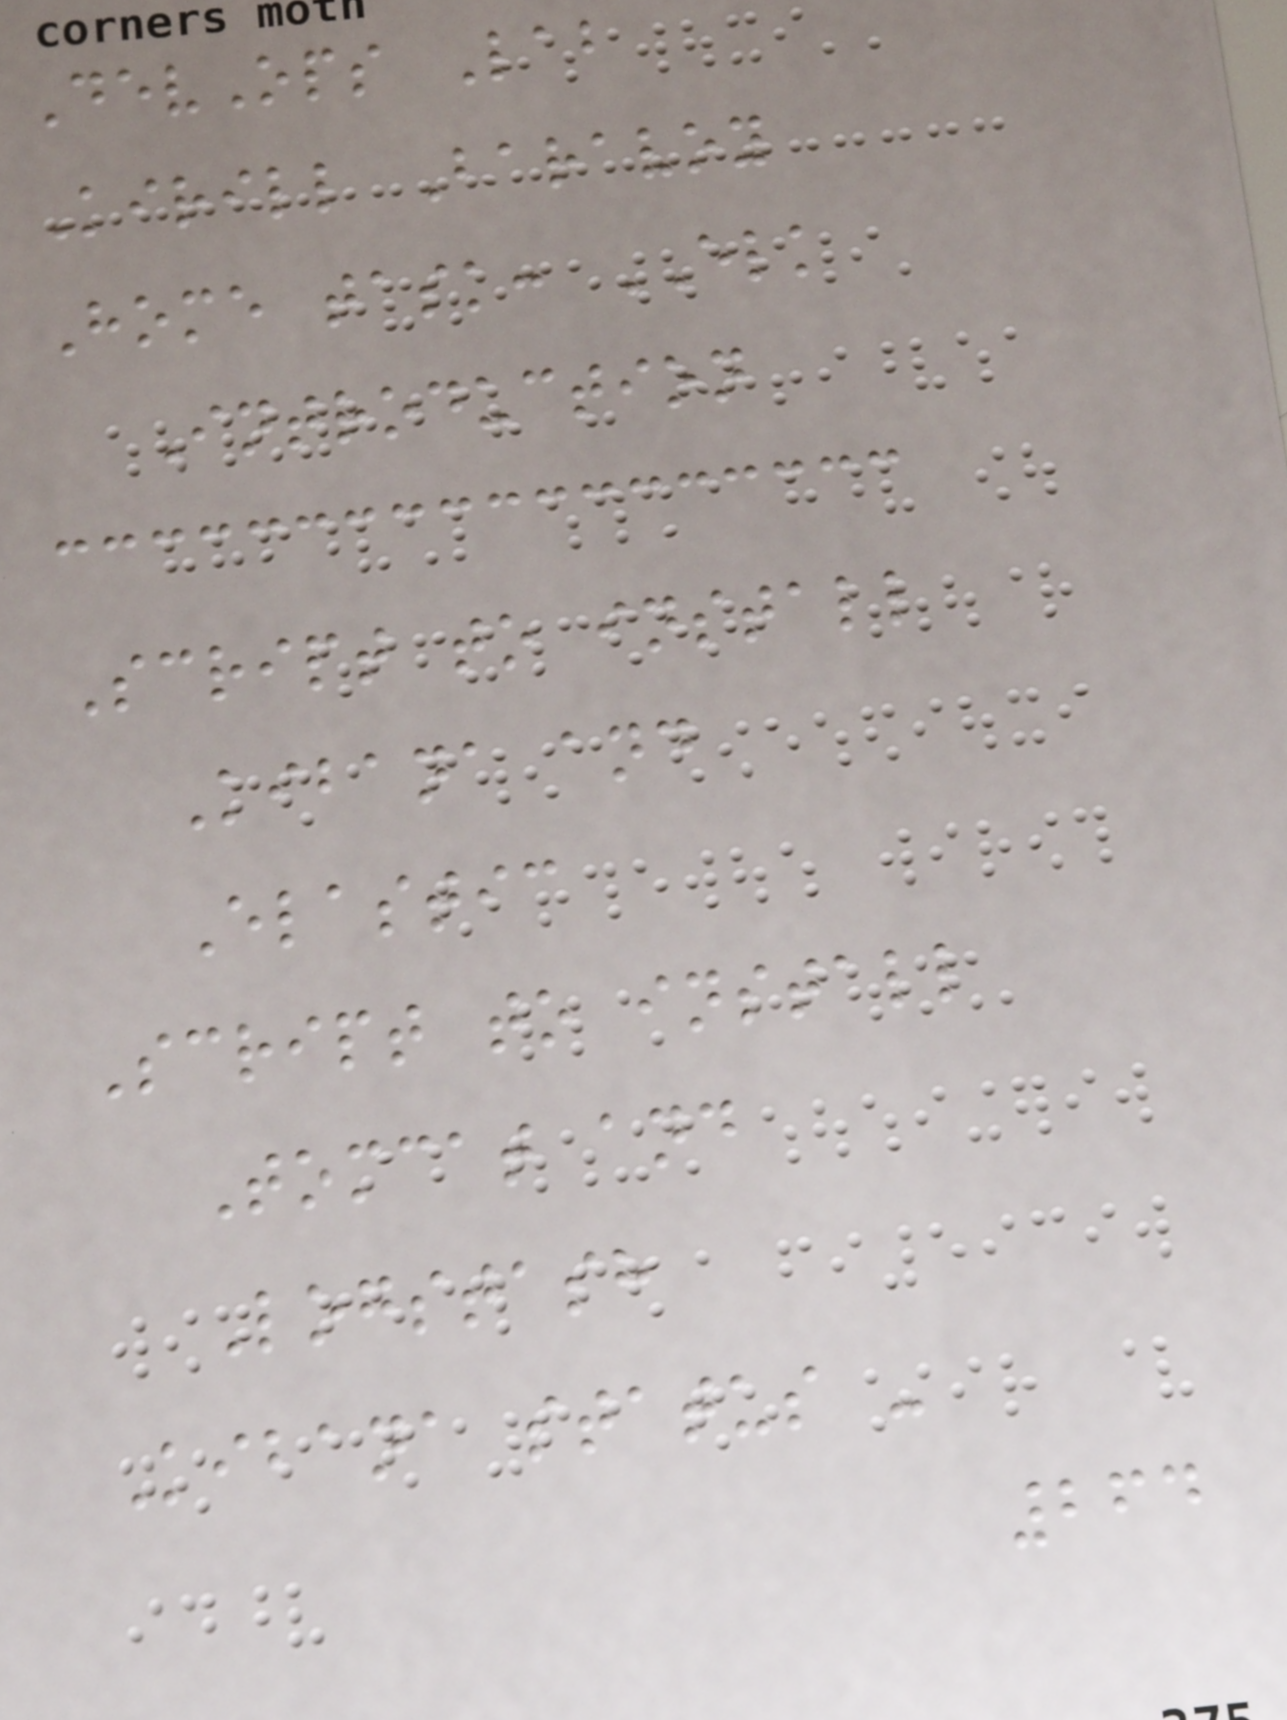DevOps Lab
Kirill Baravoy
Home task: ELK
Introduction
Script to install
Kibana and
Elastic
Script to install
Tomcat and
Logstash
Kibana status -
264
